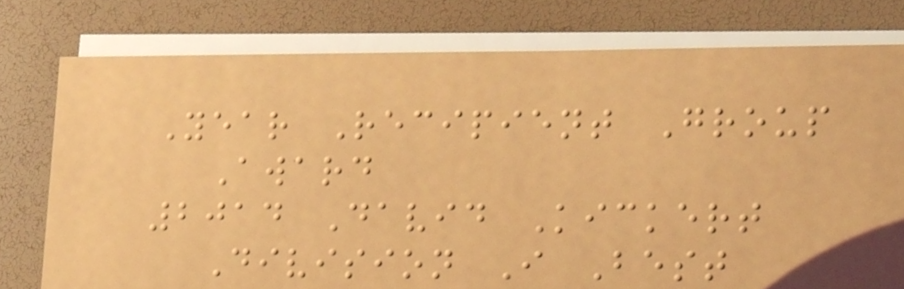Year Recipient Group
Award
2014 David Kickert
Division I Best
